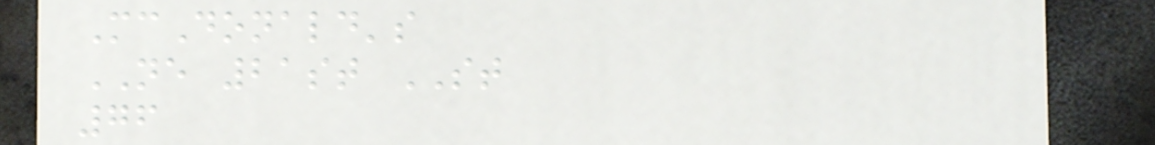McDonald's
NE 21st ST
76
